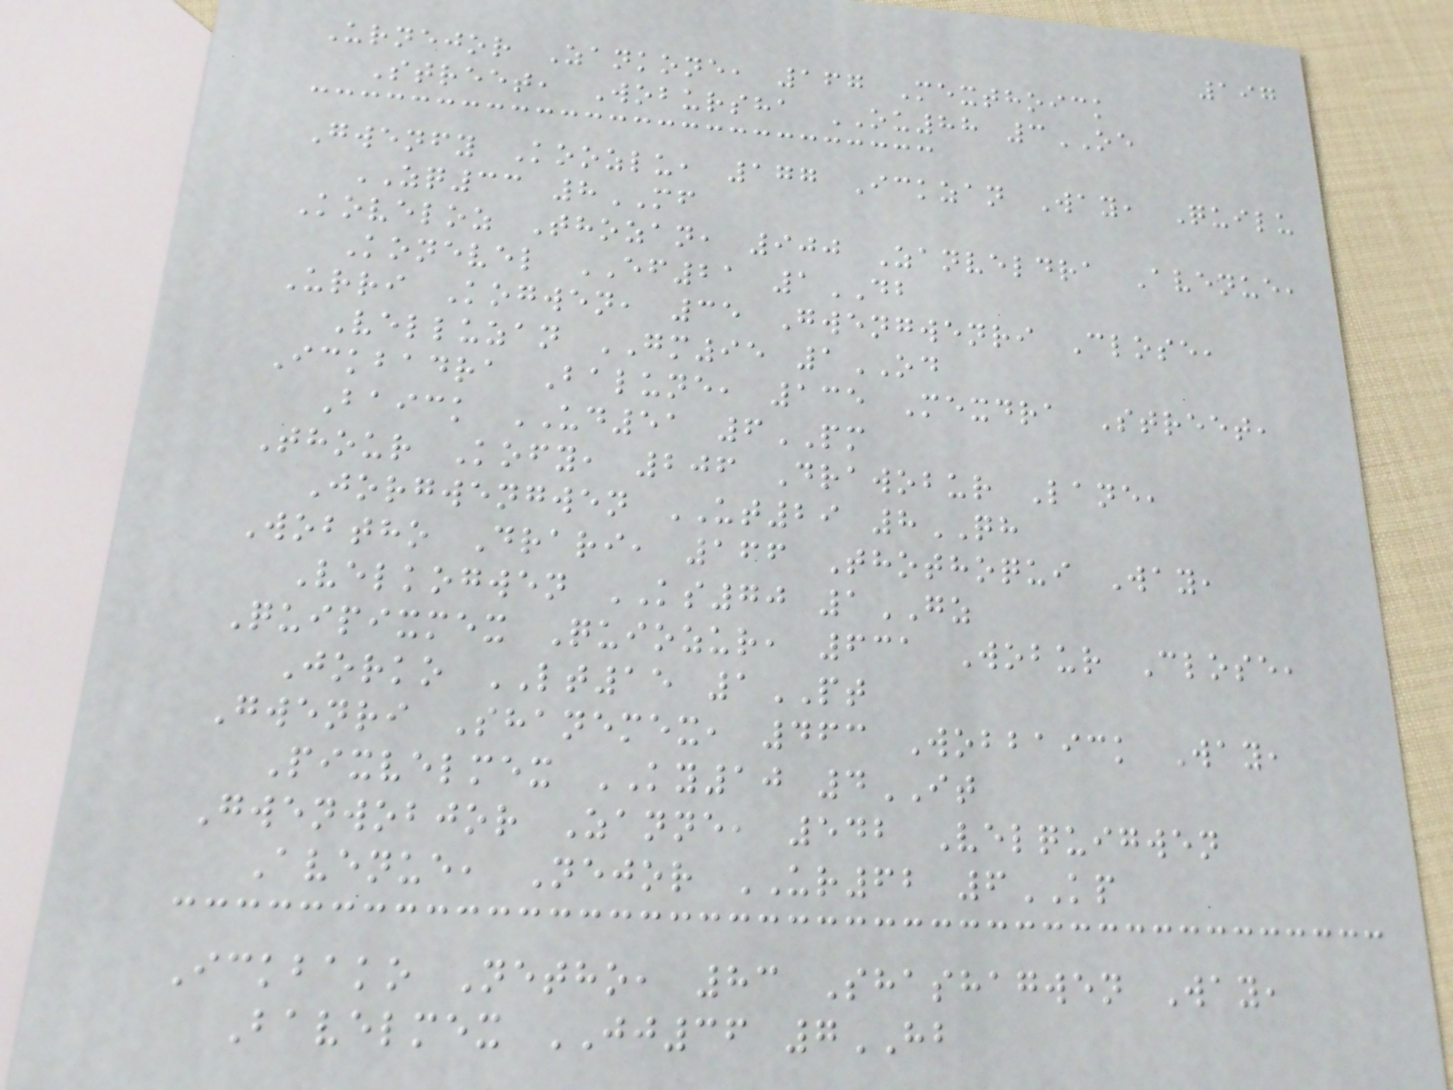197
Urnejor Zankone, 167 Mexthoick
Street, Wobursha OU88 3OE
Gwenfy Koozlu, 177 Ickzan Way, Quilu
ZQ33 8MF
Koveloz Thozan, 900 Zanveldra Avenue,
Konevel EF21 1DB
Urri Kogwen, 35 Gwengwenri Close,
Velluzan GM95 1OD
Ickbadra Balune, 135 Mexdra Street,
Baick UD51 6PM
Thour Kofy, 206 Drawobur Lane,
Jorgwengwen UT29 8QH
Wobtho Drari, 166 Thothoqui Way,
Velkogwen KS70 1GZ
Quipixmex Quiozur, 631 Wobur Close,
Jorko LT15 1PT
Gwenri Shanemex, 463 Wobbaick Way,
Pixvelmex KY10 4IT
Gwenwobjor Zanne, 542 Velquigwen
Avenue, Nejor UR62 6KP
Ickbako Netho, 83 Shashagwen Way,
Bavelmex JJ36 7HB
